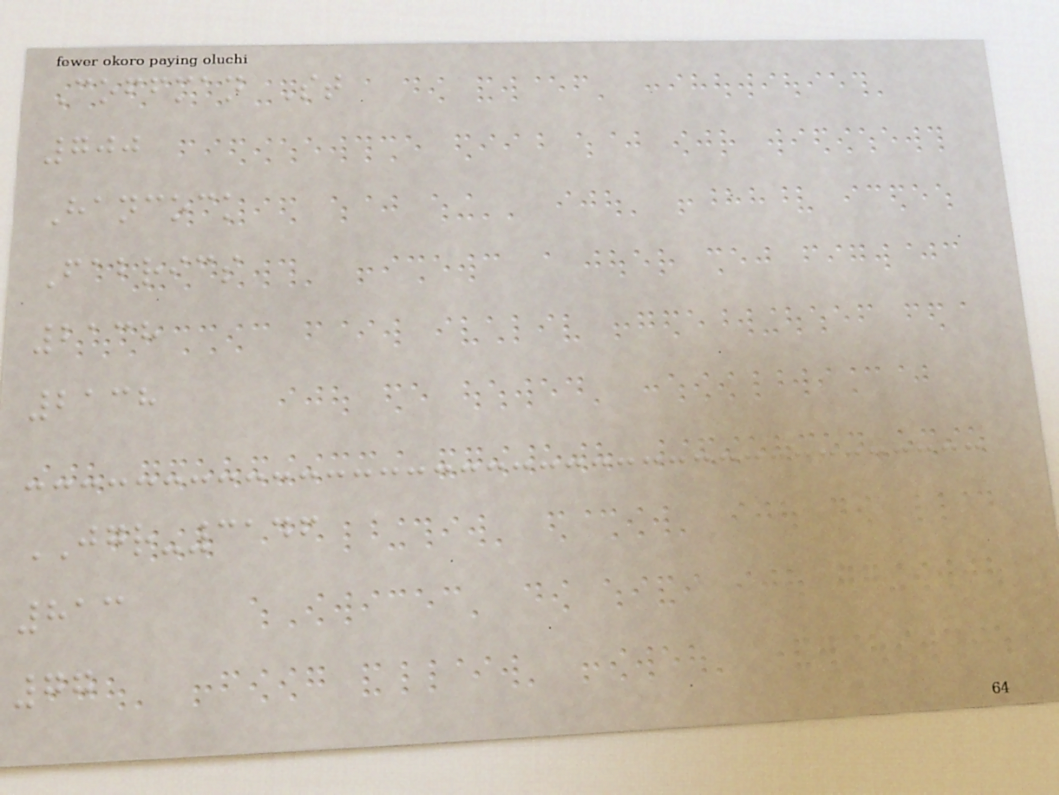Coffman St
700
Hancock
Fabrics
2138
2138
JGR-3146
813
77
